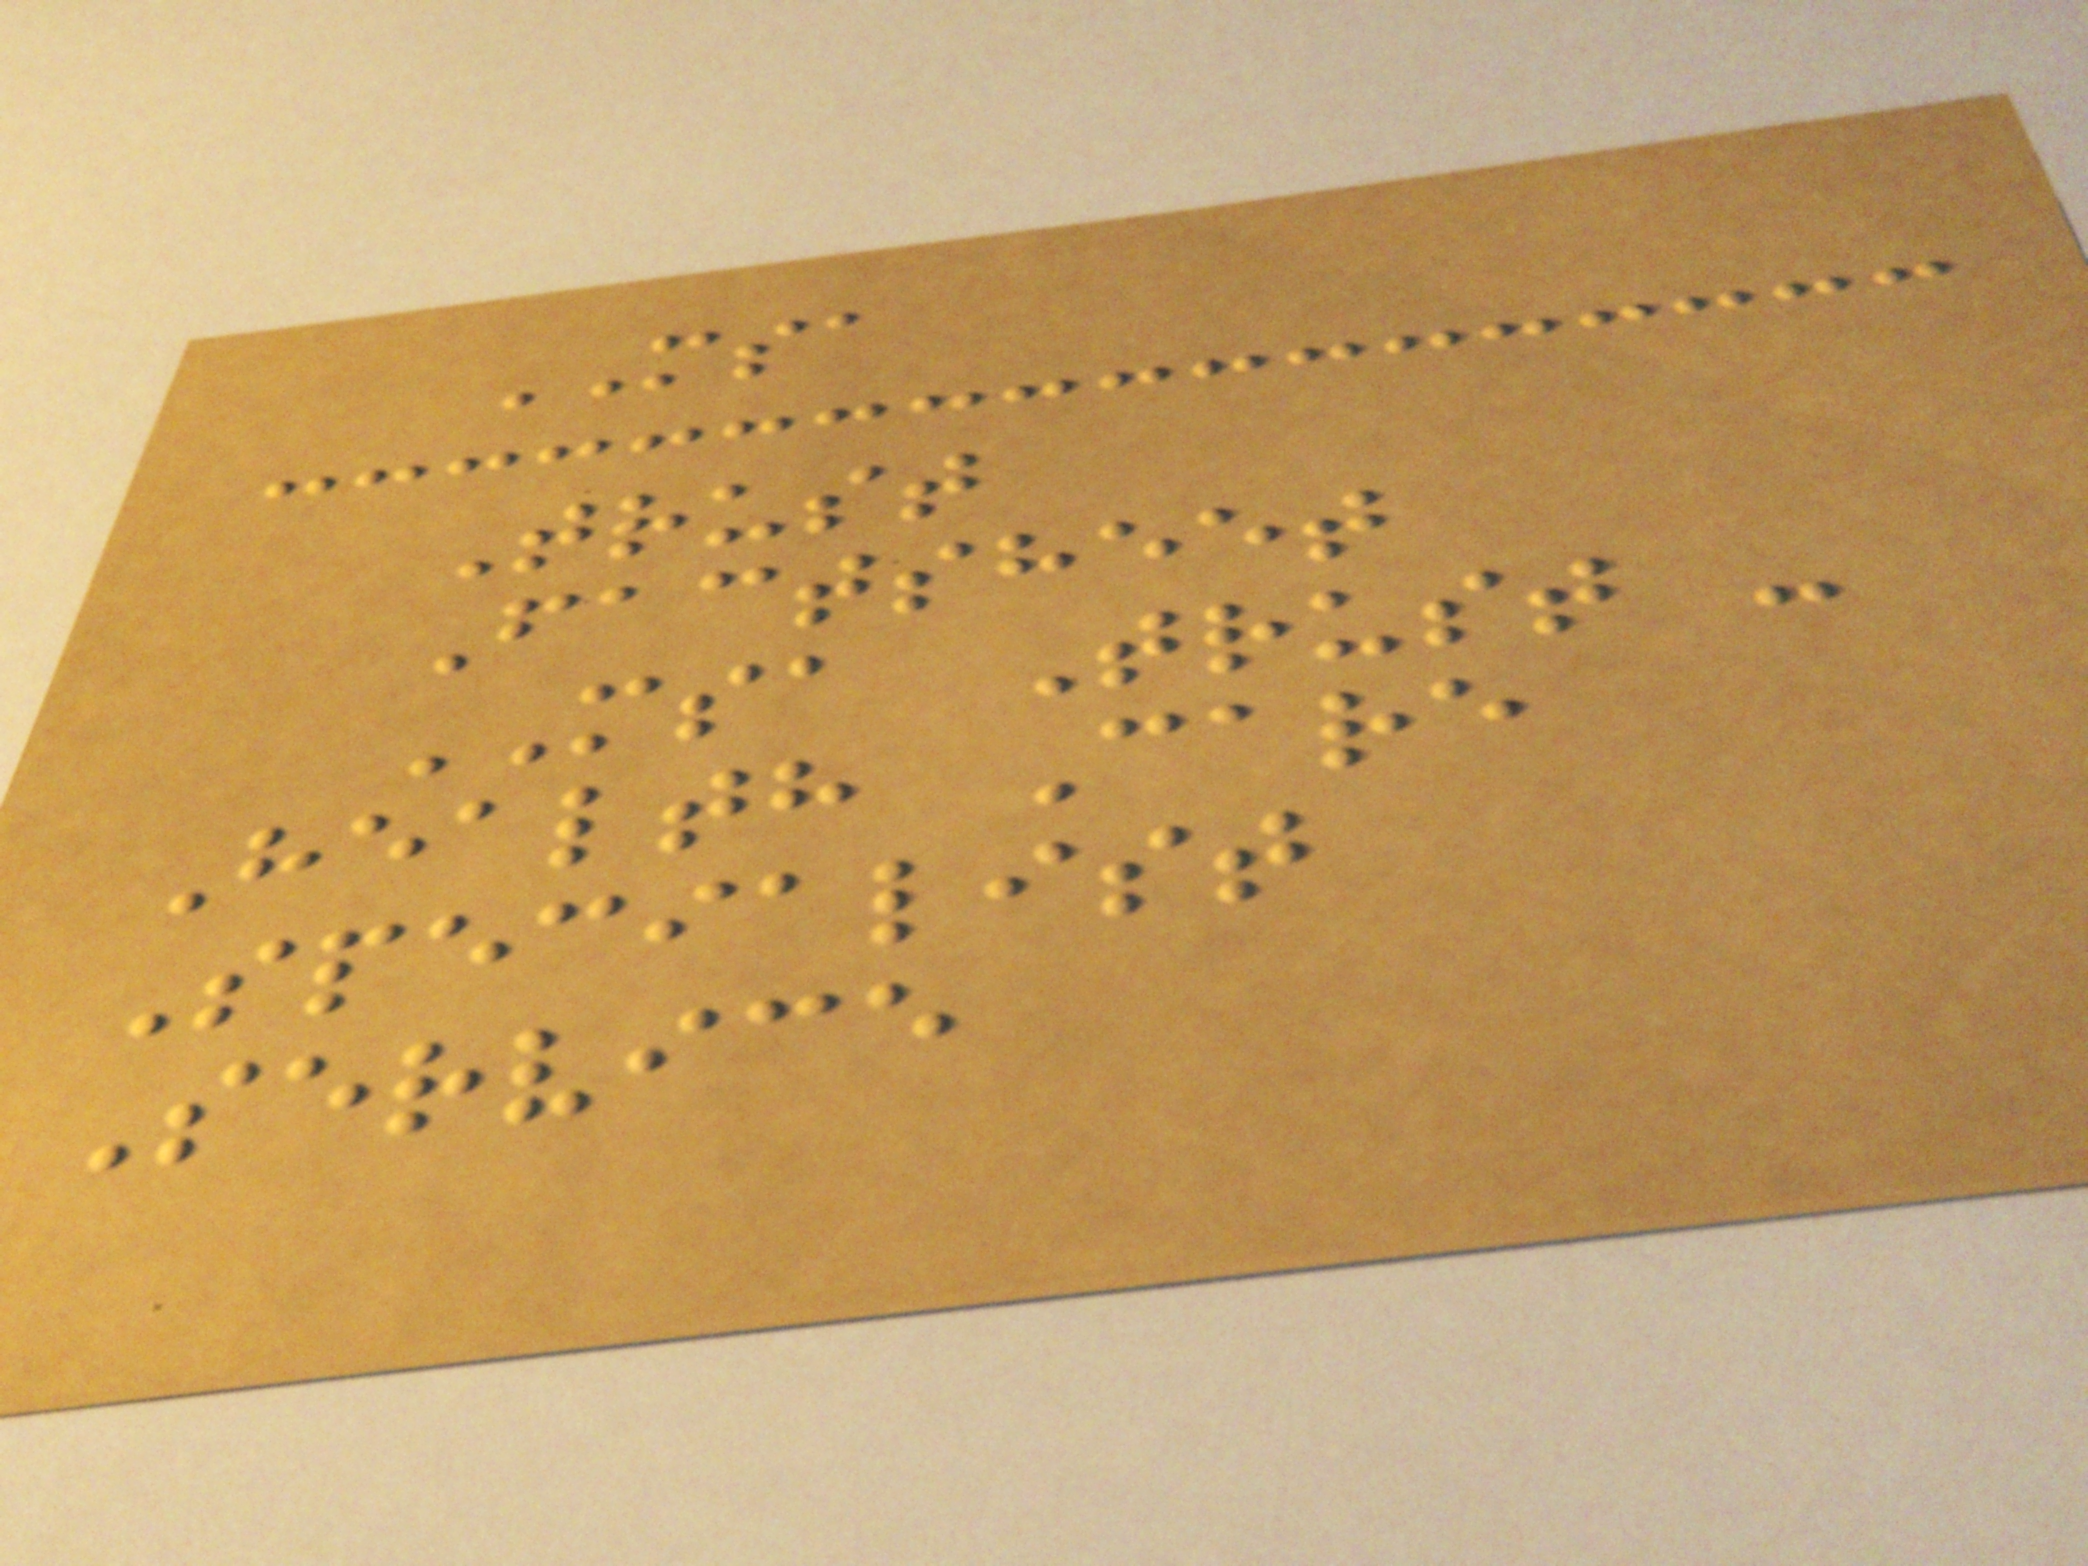MSA
Trust
Factsheet
MSA Trust -
Health Care
Specialist
Service
